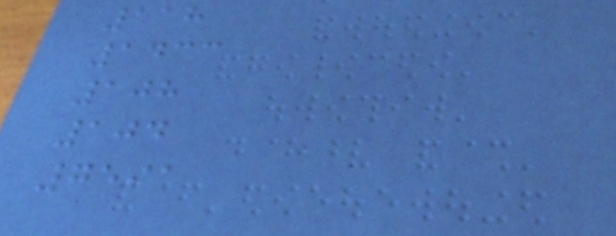118
1433
108
104
7591
